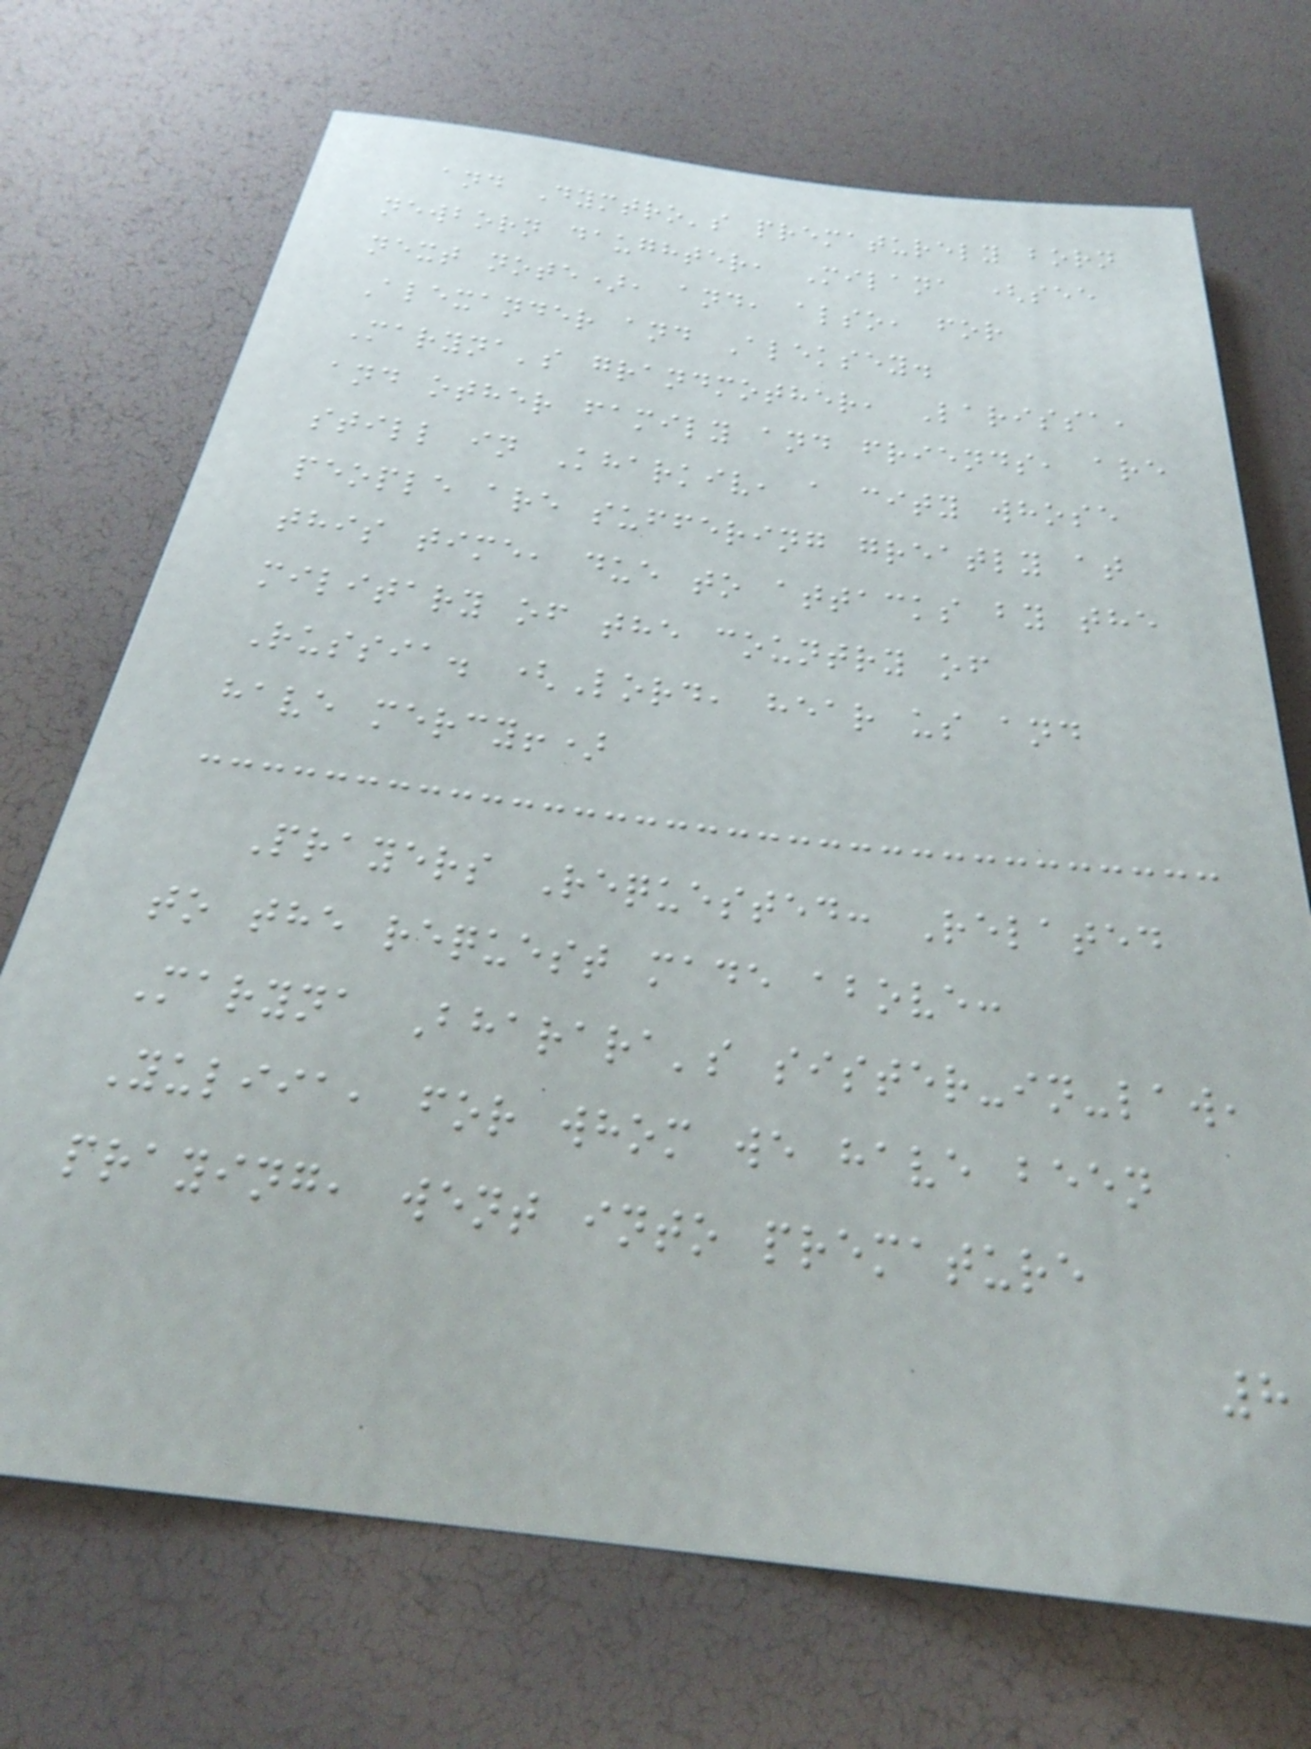and Dymtro's prematurely born
newborn daughter, Milana (see
next note), and, also, for
Alexander and Aleksey.
Maryna's grandmother, Larissa,
and other family and friends, are
still in Kharkiv, a city whose
people are suffering greatly at
this time, due to attacks by the
military of the country of
Russia. (Lord, hear us and
have mercy!)
Prayers Requested: Related
to the request made above:
Maryna Bharara's sister-in-law,
Yuliia, for whom we have been
praying, went into premature
8
